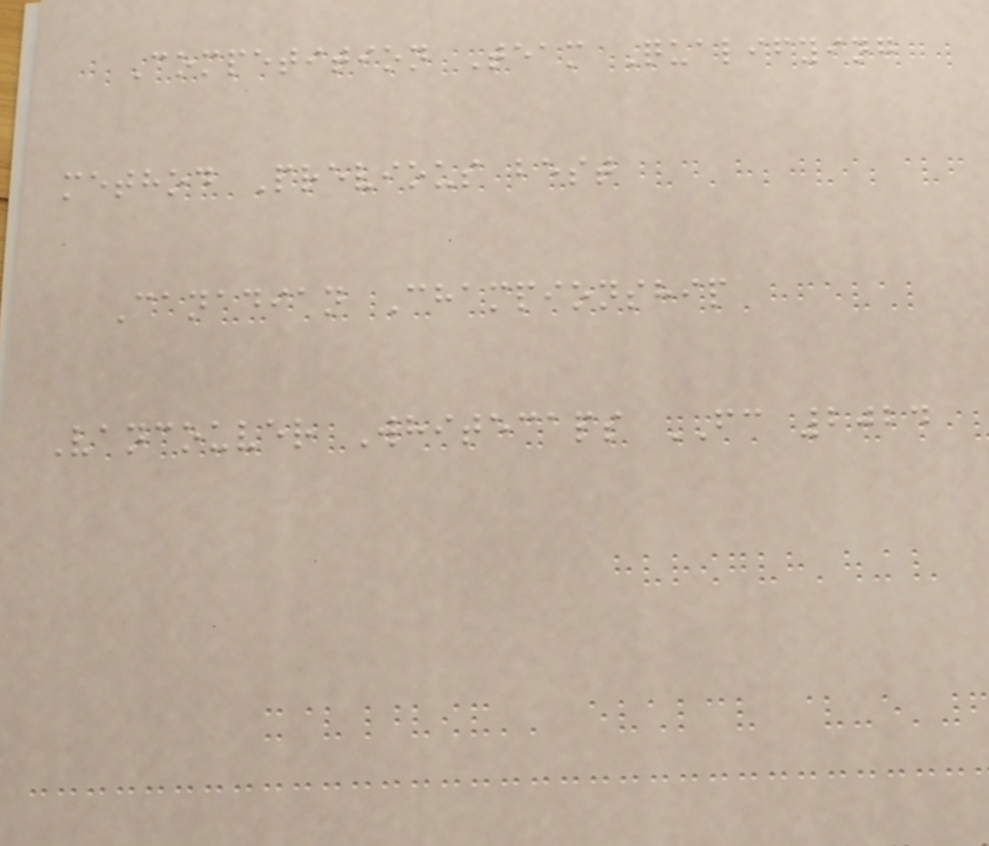Competition Team Qualifying
method Previous best
Canadian Championship
Vancouver Whitecaps FC 2024
